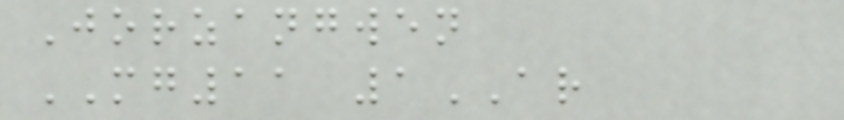Jorzangwen
MG11 1AR
